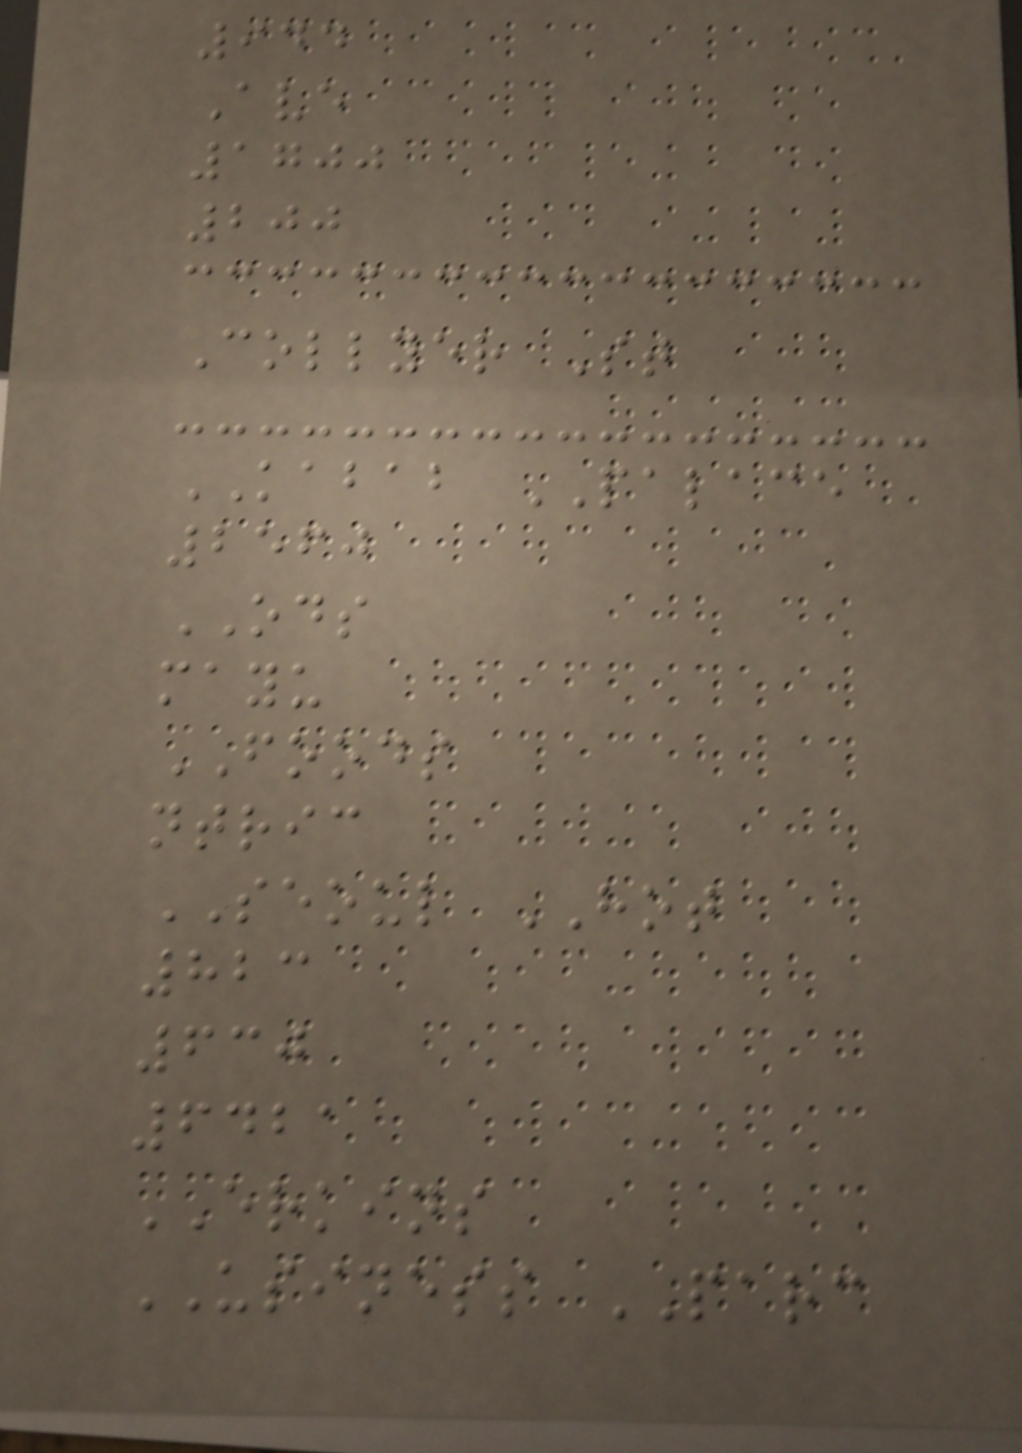944
Ave
1700
200
Collyer St
KABAB PALACE
2560
ODS
mayu
FOODS
ntric
SEOUL HOT
823
630
6421
ERKINS
USINESS PARC
